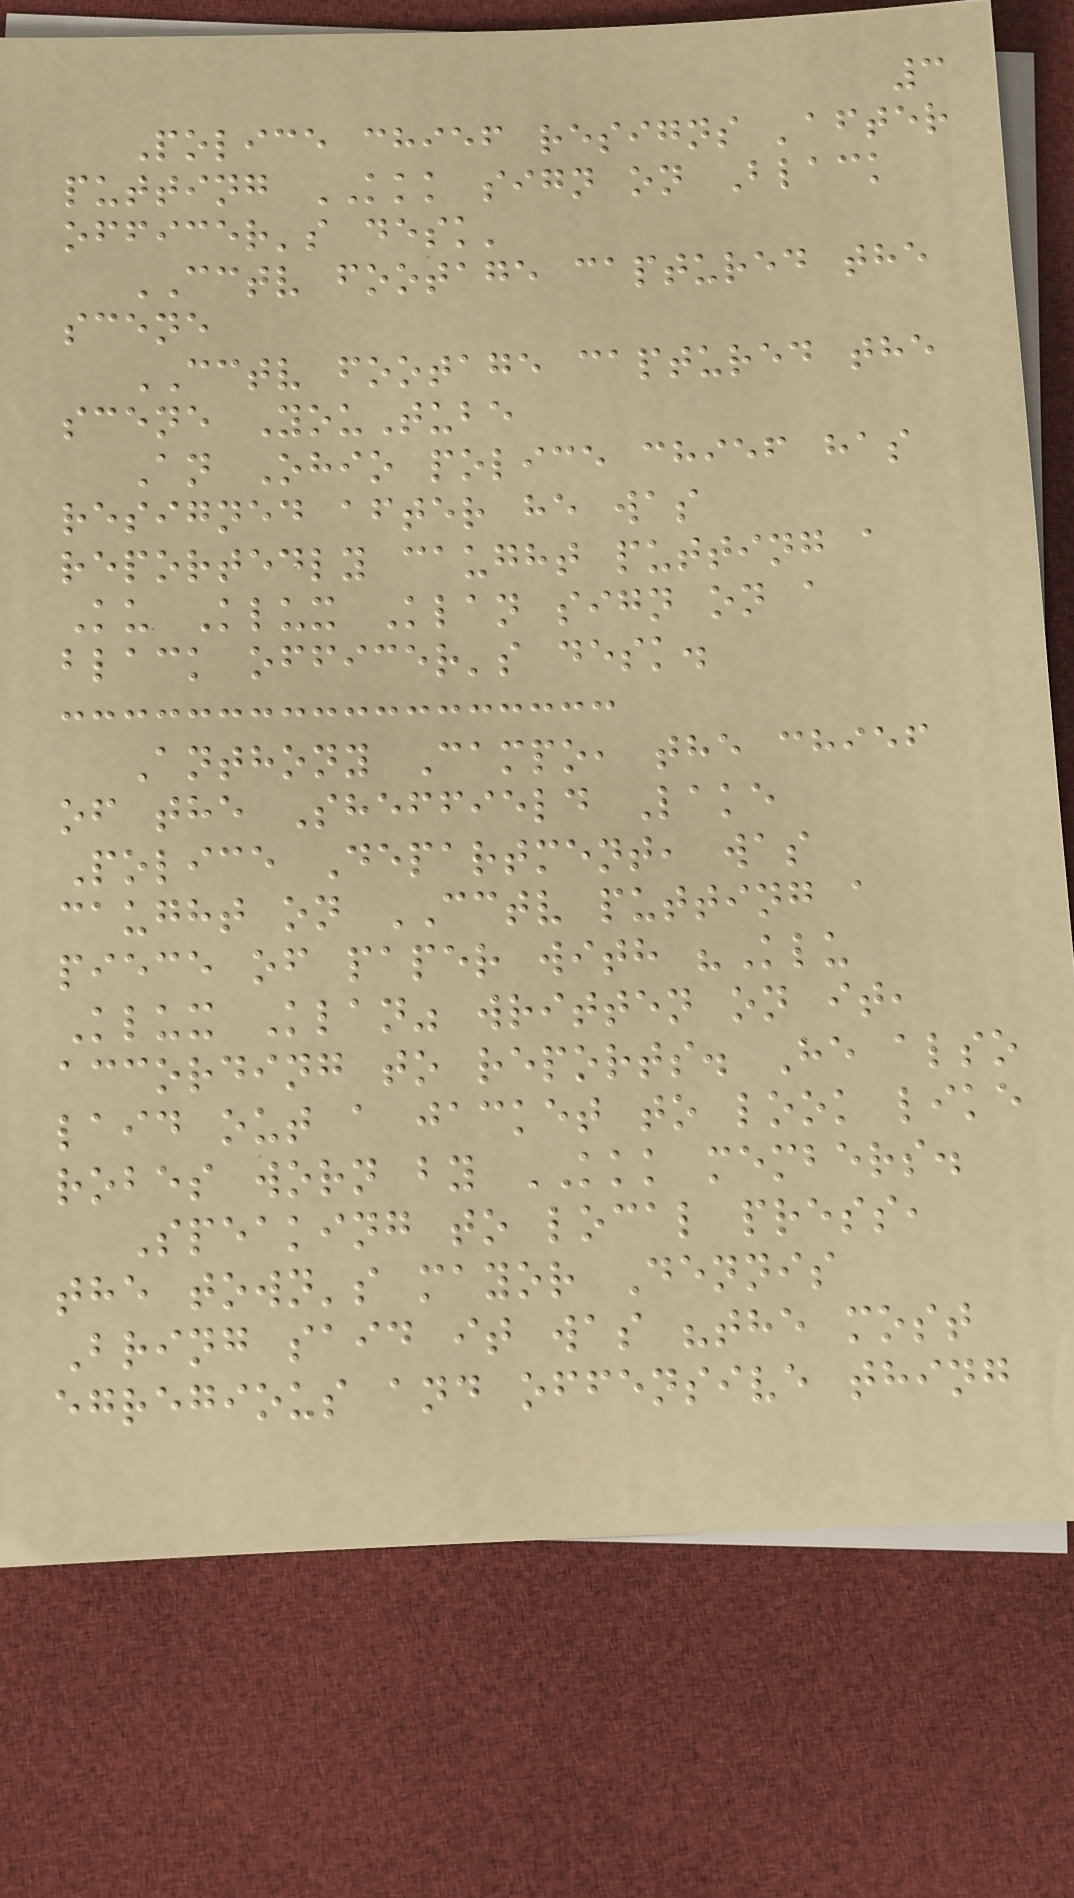3
Police chief resigns 'after
putting KKK sign on Black
officer's desk'
CCTV footage captured the
scene
CCTV footage captured the
scene YouTube
An Ohio police chief has
resigned after he was
reportedly caught putting a
Ku Klux Klan sign on a
black officer's desk.
Anthony Campo, the chief
of the Sheffield Lake
Police Department, was
caught on CCTV putting a
piece of paper with "Klu
Klux Klan" written on it,
according to reports. He also
laid out a jacket to look like
robes worn by KKK members.
Speaking to local press,
the town's mayor Dennis
Bring said it was "the most
egregious and offensive thing
